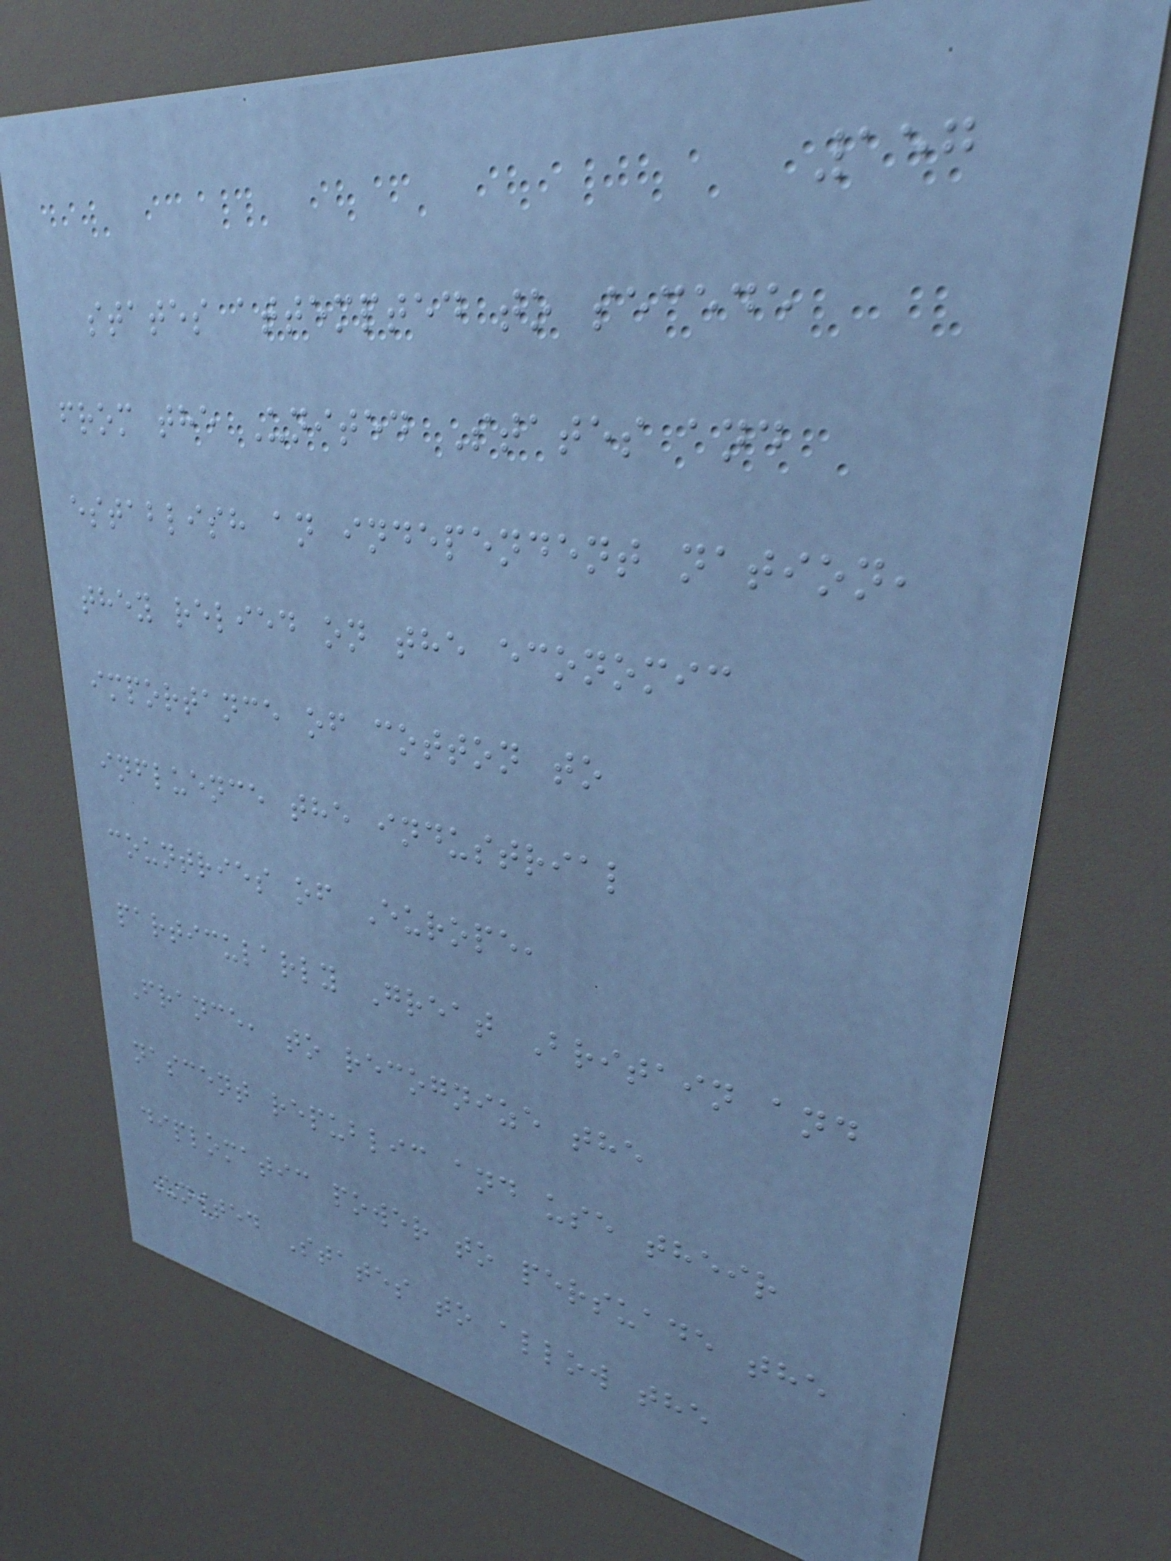157
states attempted to secede
from the United States and
establish an independent nation,
they relied on the economic
importance of cotton to
influence the industrial
countries of Europe,
particularly Great Britain and
France, to recognize the
nascent republic and use their
diplomatic power to persuade the
United States to allow the
